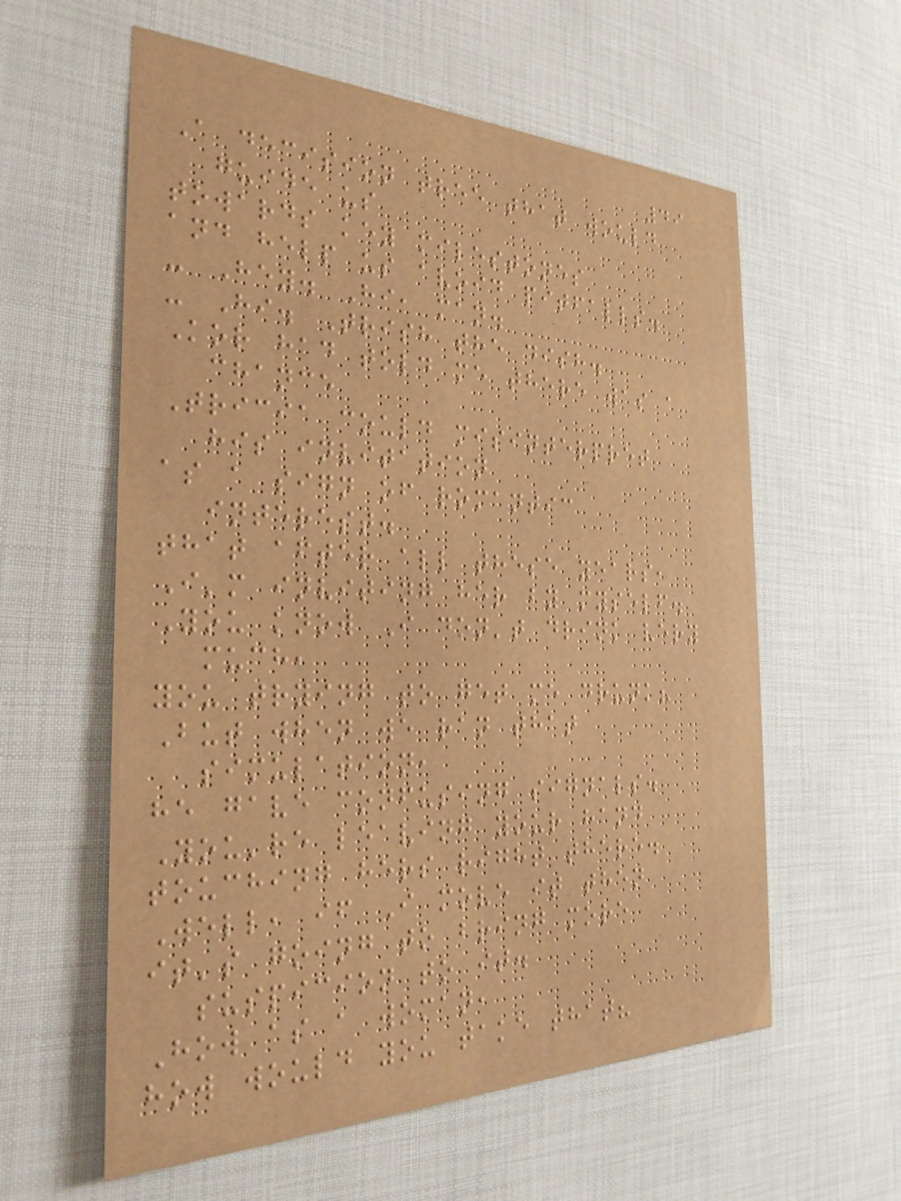49
A decision tree that would
guide us
towards key milestones
and help us avoid pitfalls.
- Hey. Hi, man.
- Hi. Trish the dish.
Kor had told me there was a
chance
Tricia could misinterpret
his invitation
as a sign of romantic
interest.
that after all these years,
I'm inviting her by myself.
You know I don't drink very
much,
you trying to get me drunk?
But when we ran that
simulation,
he gave confusing signals.
You're leaving your hand
touching hers right there.
Well, if I move it then
it's going to bring more
suspicion to it.
How as a woman,
how would you take that?
